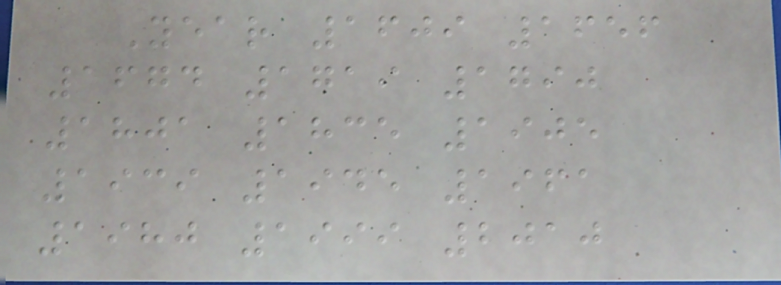Year 1609 1656
1674 1719 1790
1801 1835 1905
1939 1945 1961
1980 1999 2010
